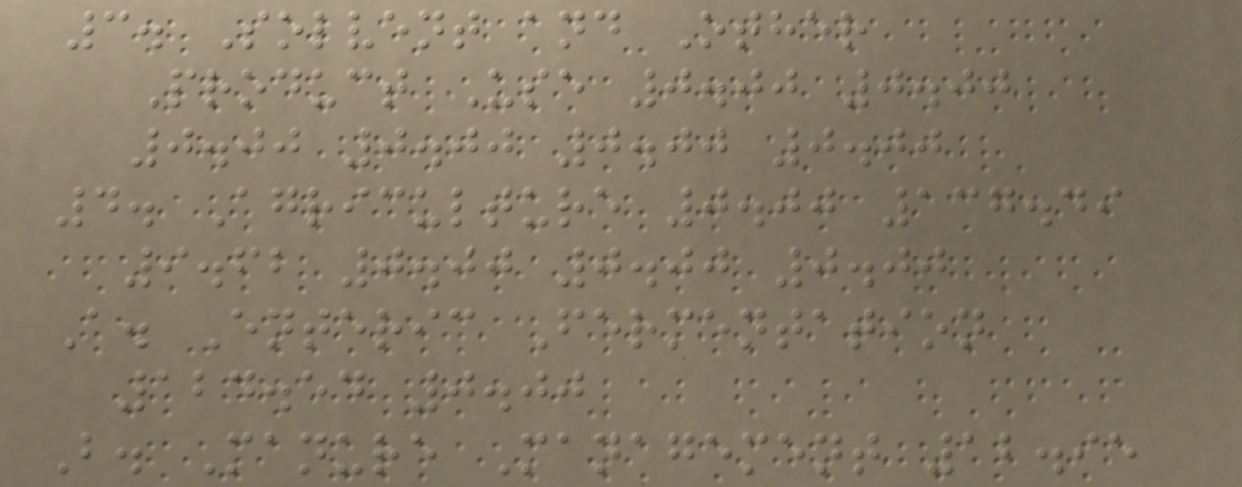3. Solvent and Other
Product Use 0.00 0.00
0.00 0.00 0.00 0.00
4. Agriculture 0.00 137.49
9.62 0.00 0.00 0.00
A. Enteric Fermentation
124.54 0.00
B. Manure Management 12.95
